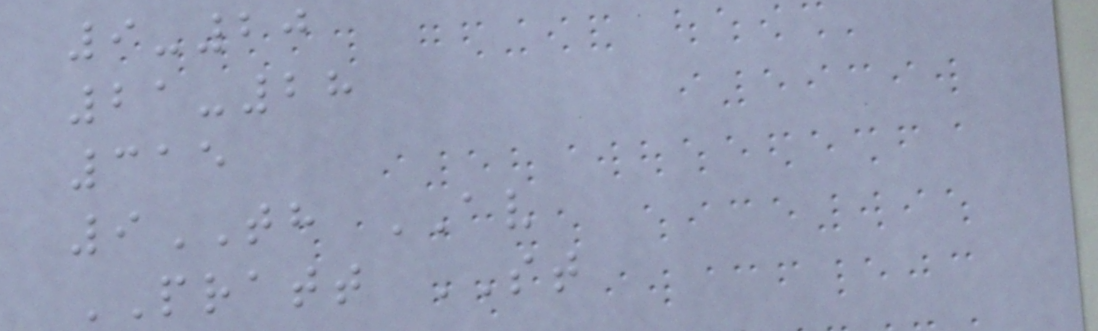9-20
21-28
315
9TH AV
PRATT ST
